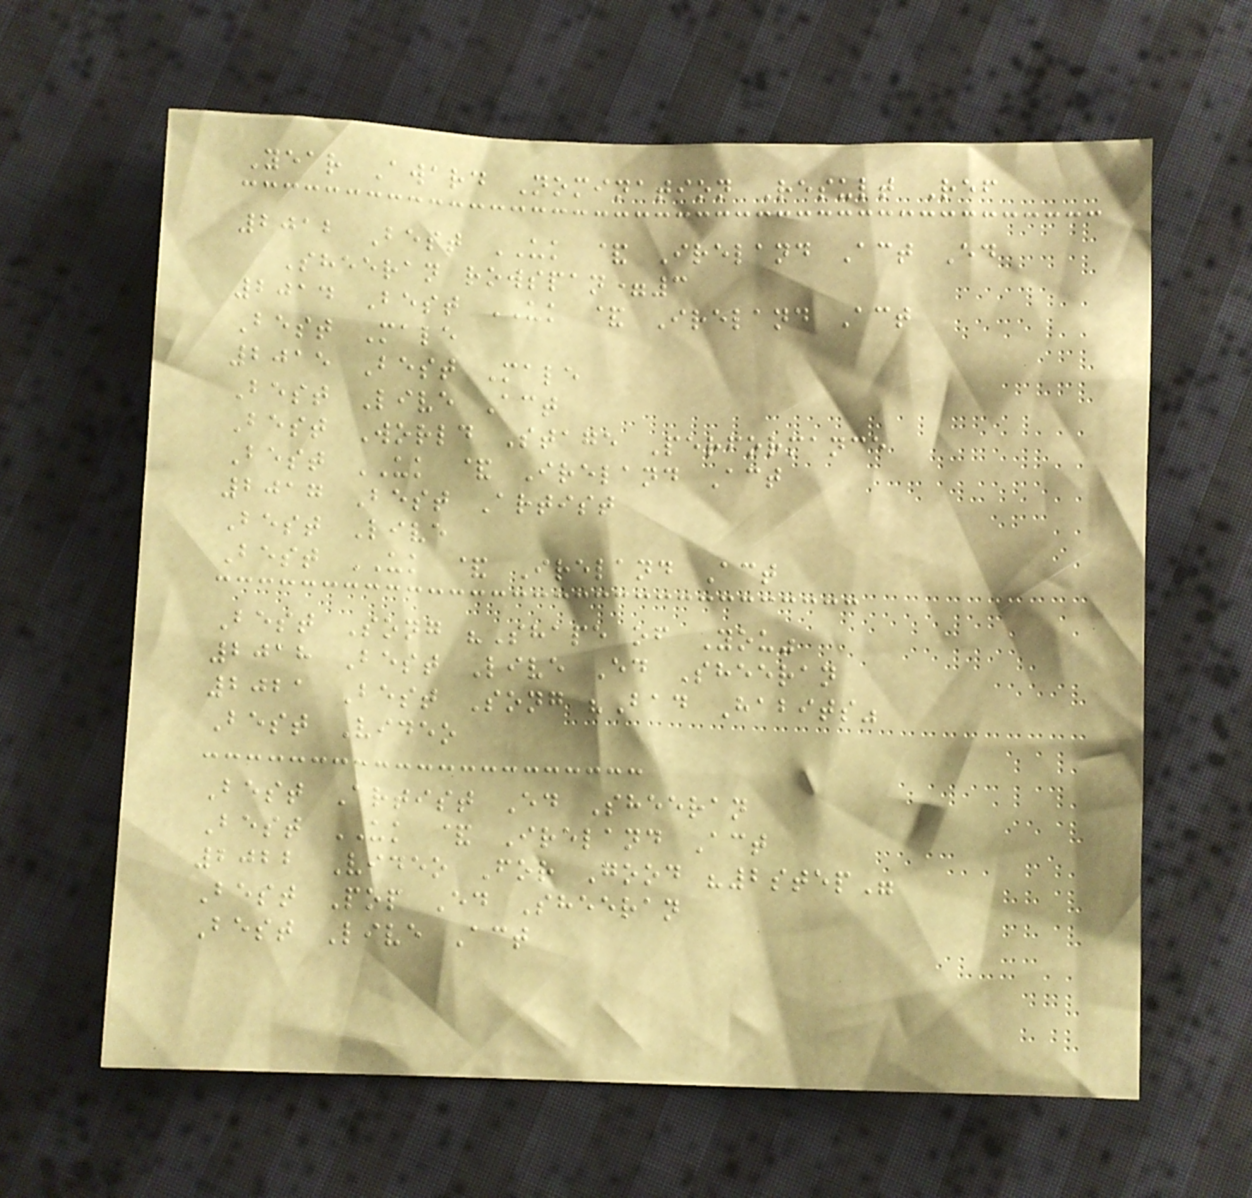Year Award Nomination Result Ref
2012 Best UK & Ireland Act Ed
Sheeran rowspan=3
2014 Best UK & Ireland Act
Best Male
2015 Best Male
Best Live Act
Best World Stage Performance
Best UK & Ireland Act
2017 Best Artist
Best Live
Best UK & Ireland Act
Best Song "Shape of You"
2018 Best Live Ed Sheeran
2021 Best Song "Bad Habits"
Best Video
Best Artist Ed Sheeran
Best UK & Ireland Act
2022 Video For Good "2step"
Best Pop Ed Sheeran
Best Live Act
